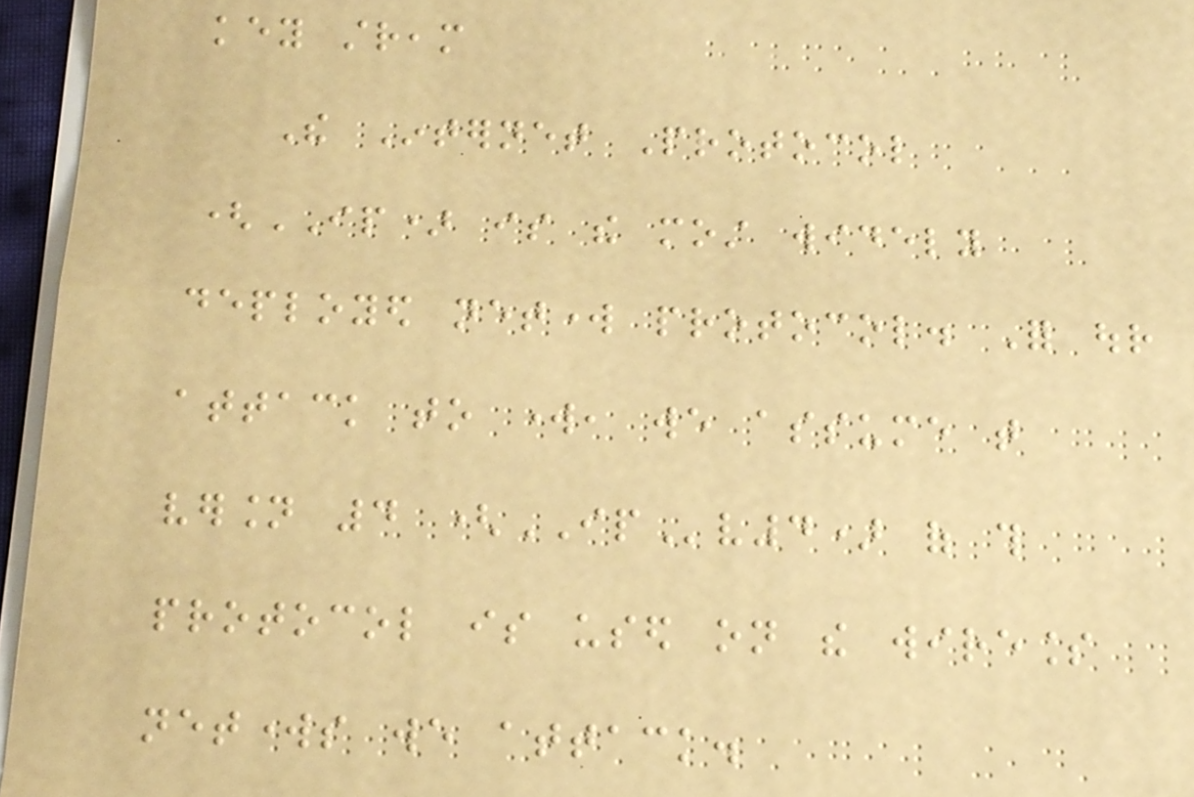key stream
The Internet Protocol
(IP) is the most widely
deployed network protocol. For our
attack to work, we assume that
version 4 (IPv4) of this
protocol is used on the wireless
networks we attack.
